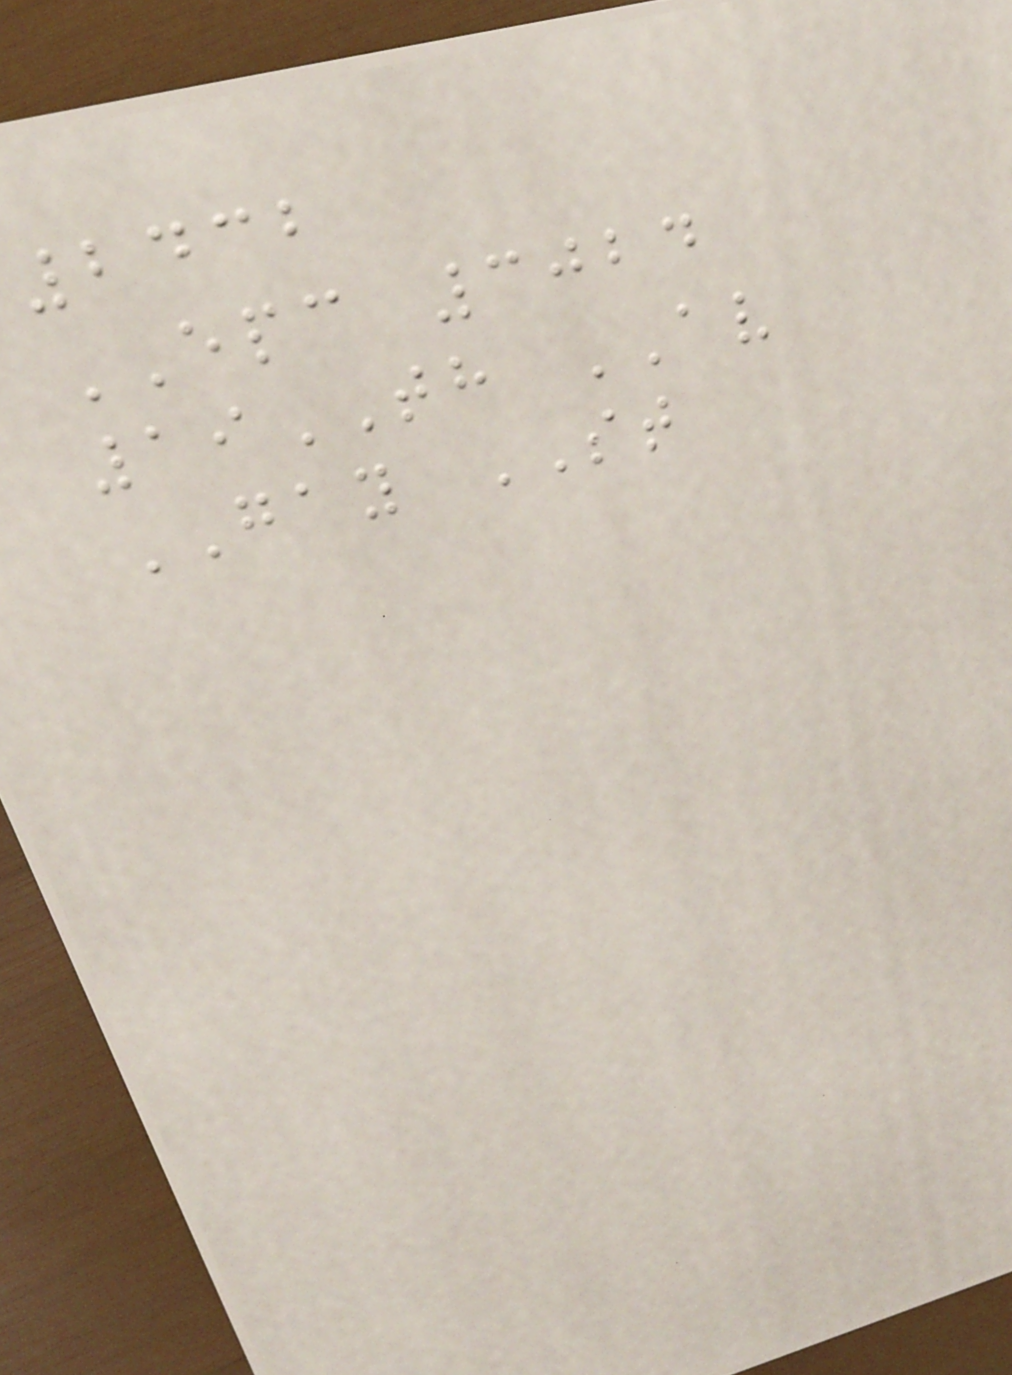2432
EPC 3024
19TH AV
GAY ST
